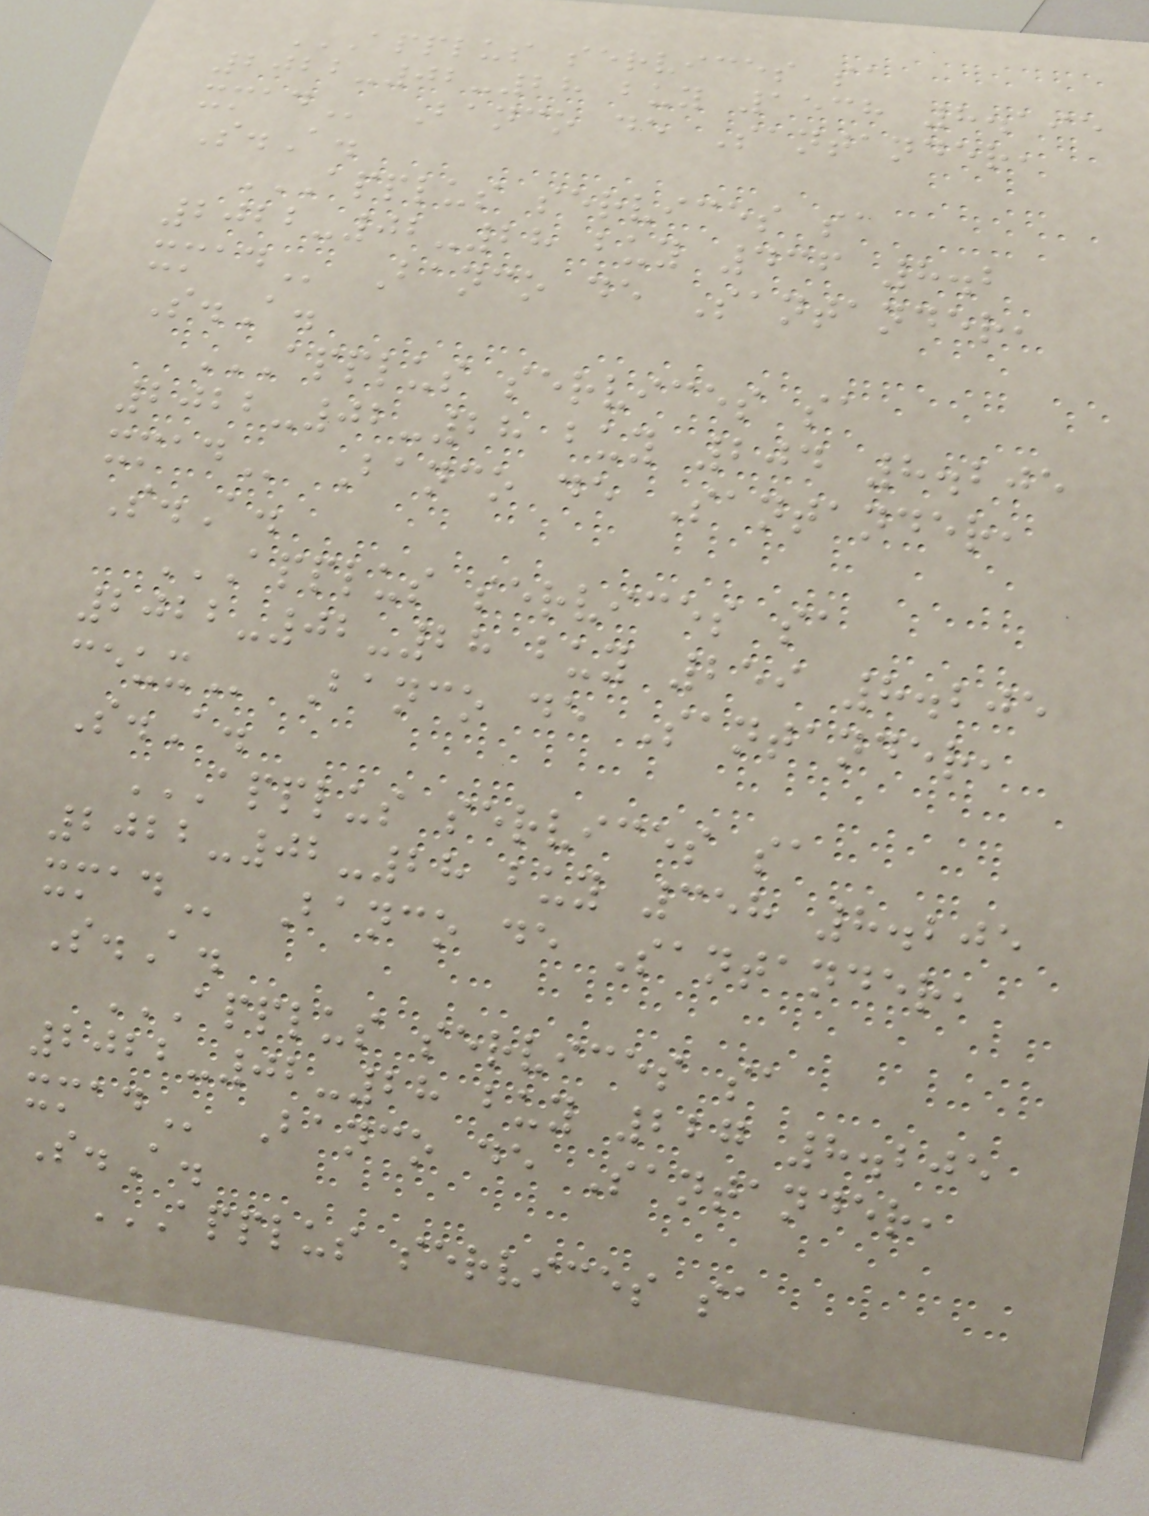APPLUS SERVICES SA
2022-02-28 BUY 1538 8.195
XMAD Banco de Santander,
S.A.
APPLUS SERVICES SA
2022-02-28 BUY 436 8.2
XMAD Banco de Santander,
S.A.
APPLUS SERVICES SA
2022-02-28 BUY 204 8.205
XMAD Banco de Santander,
S.A.
APPLUS SERVICES SA
2022-02-28 BUY 259 8.205
CEUX Banco de Santander,
S.A.
APPLUS SERVICES SA
2022-02-28 BUY 358 8.205
XMAD Banco de Santander,
S.A.
APPLUS SERVICES SA
2022-02-28 BUY 227 8.205
XMAD Banco de Santander,
S.A.
APPLUS SERVICES SA
